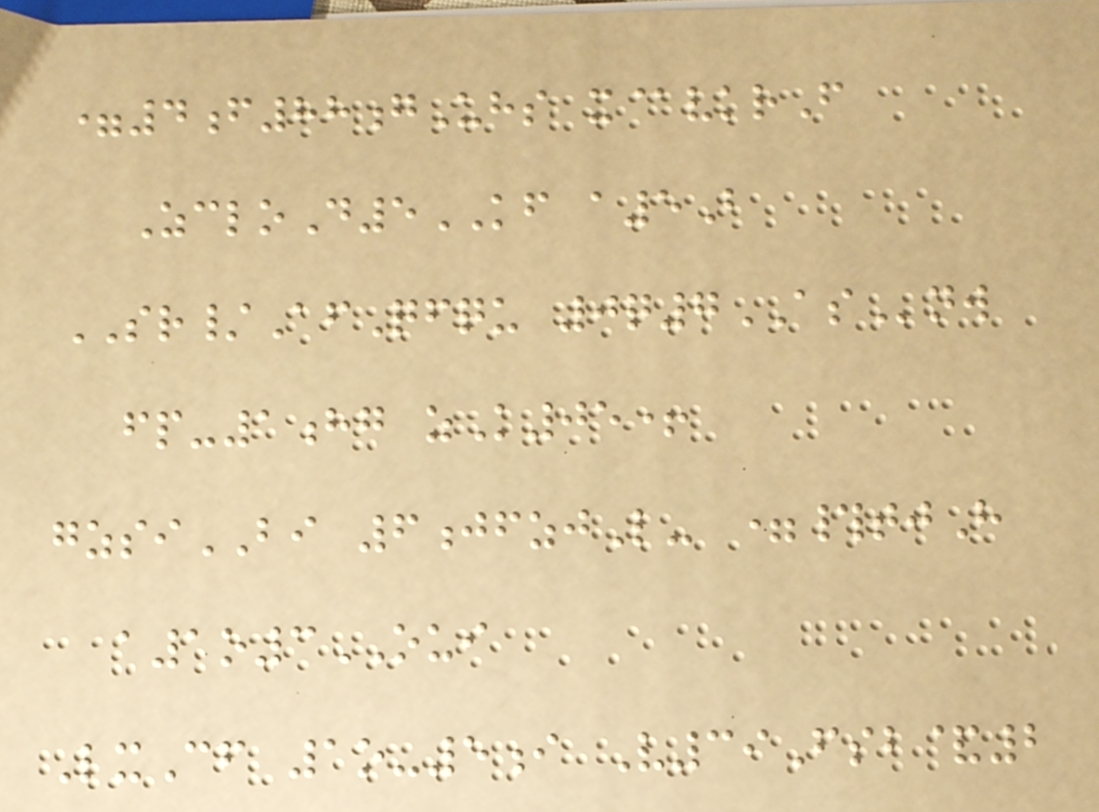=4f88gUhs x@vkrF
ZcloD5KF a5B
SR/AfQfqu 0q7ASnw
fp-1hg zK05+
gzsiBI 6jfzjL- =#tjH
a1o3OUI
LxCf 1o-5i V39Fsb&2
